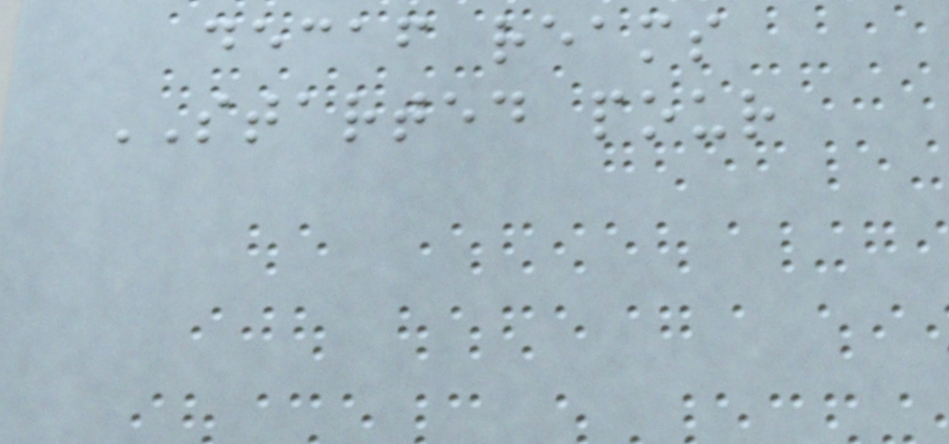decaf reams
STARTED pour
